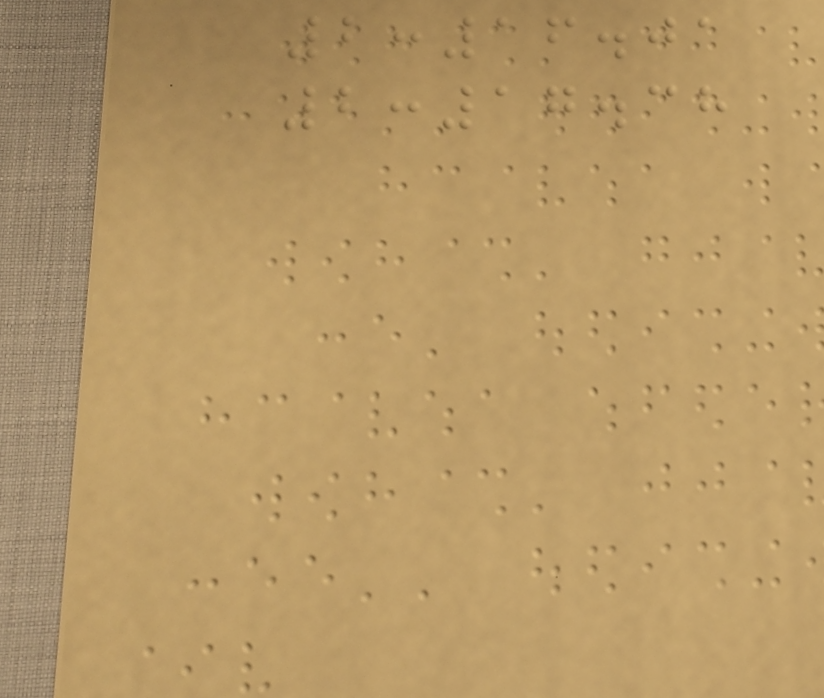2:16.01
2:17.38
